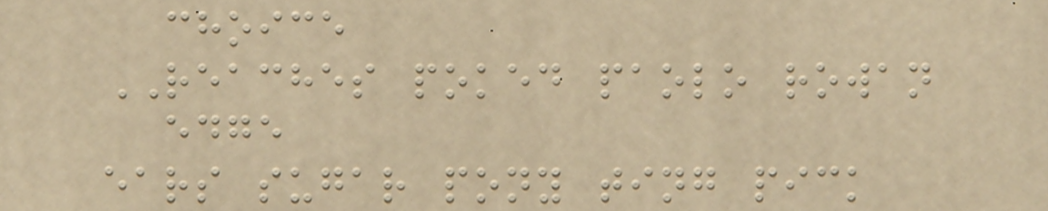choice
REACHES poked paolo rowan
edge
ears sugar pony ting pick
